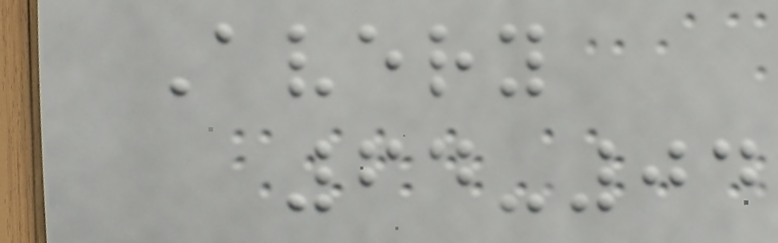Avery
64-04
